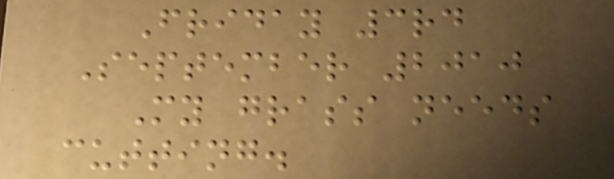Friday 3rd
September 2010
My grass needs
cutting.
